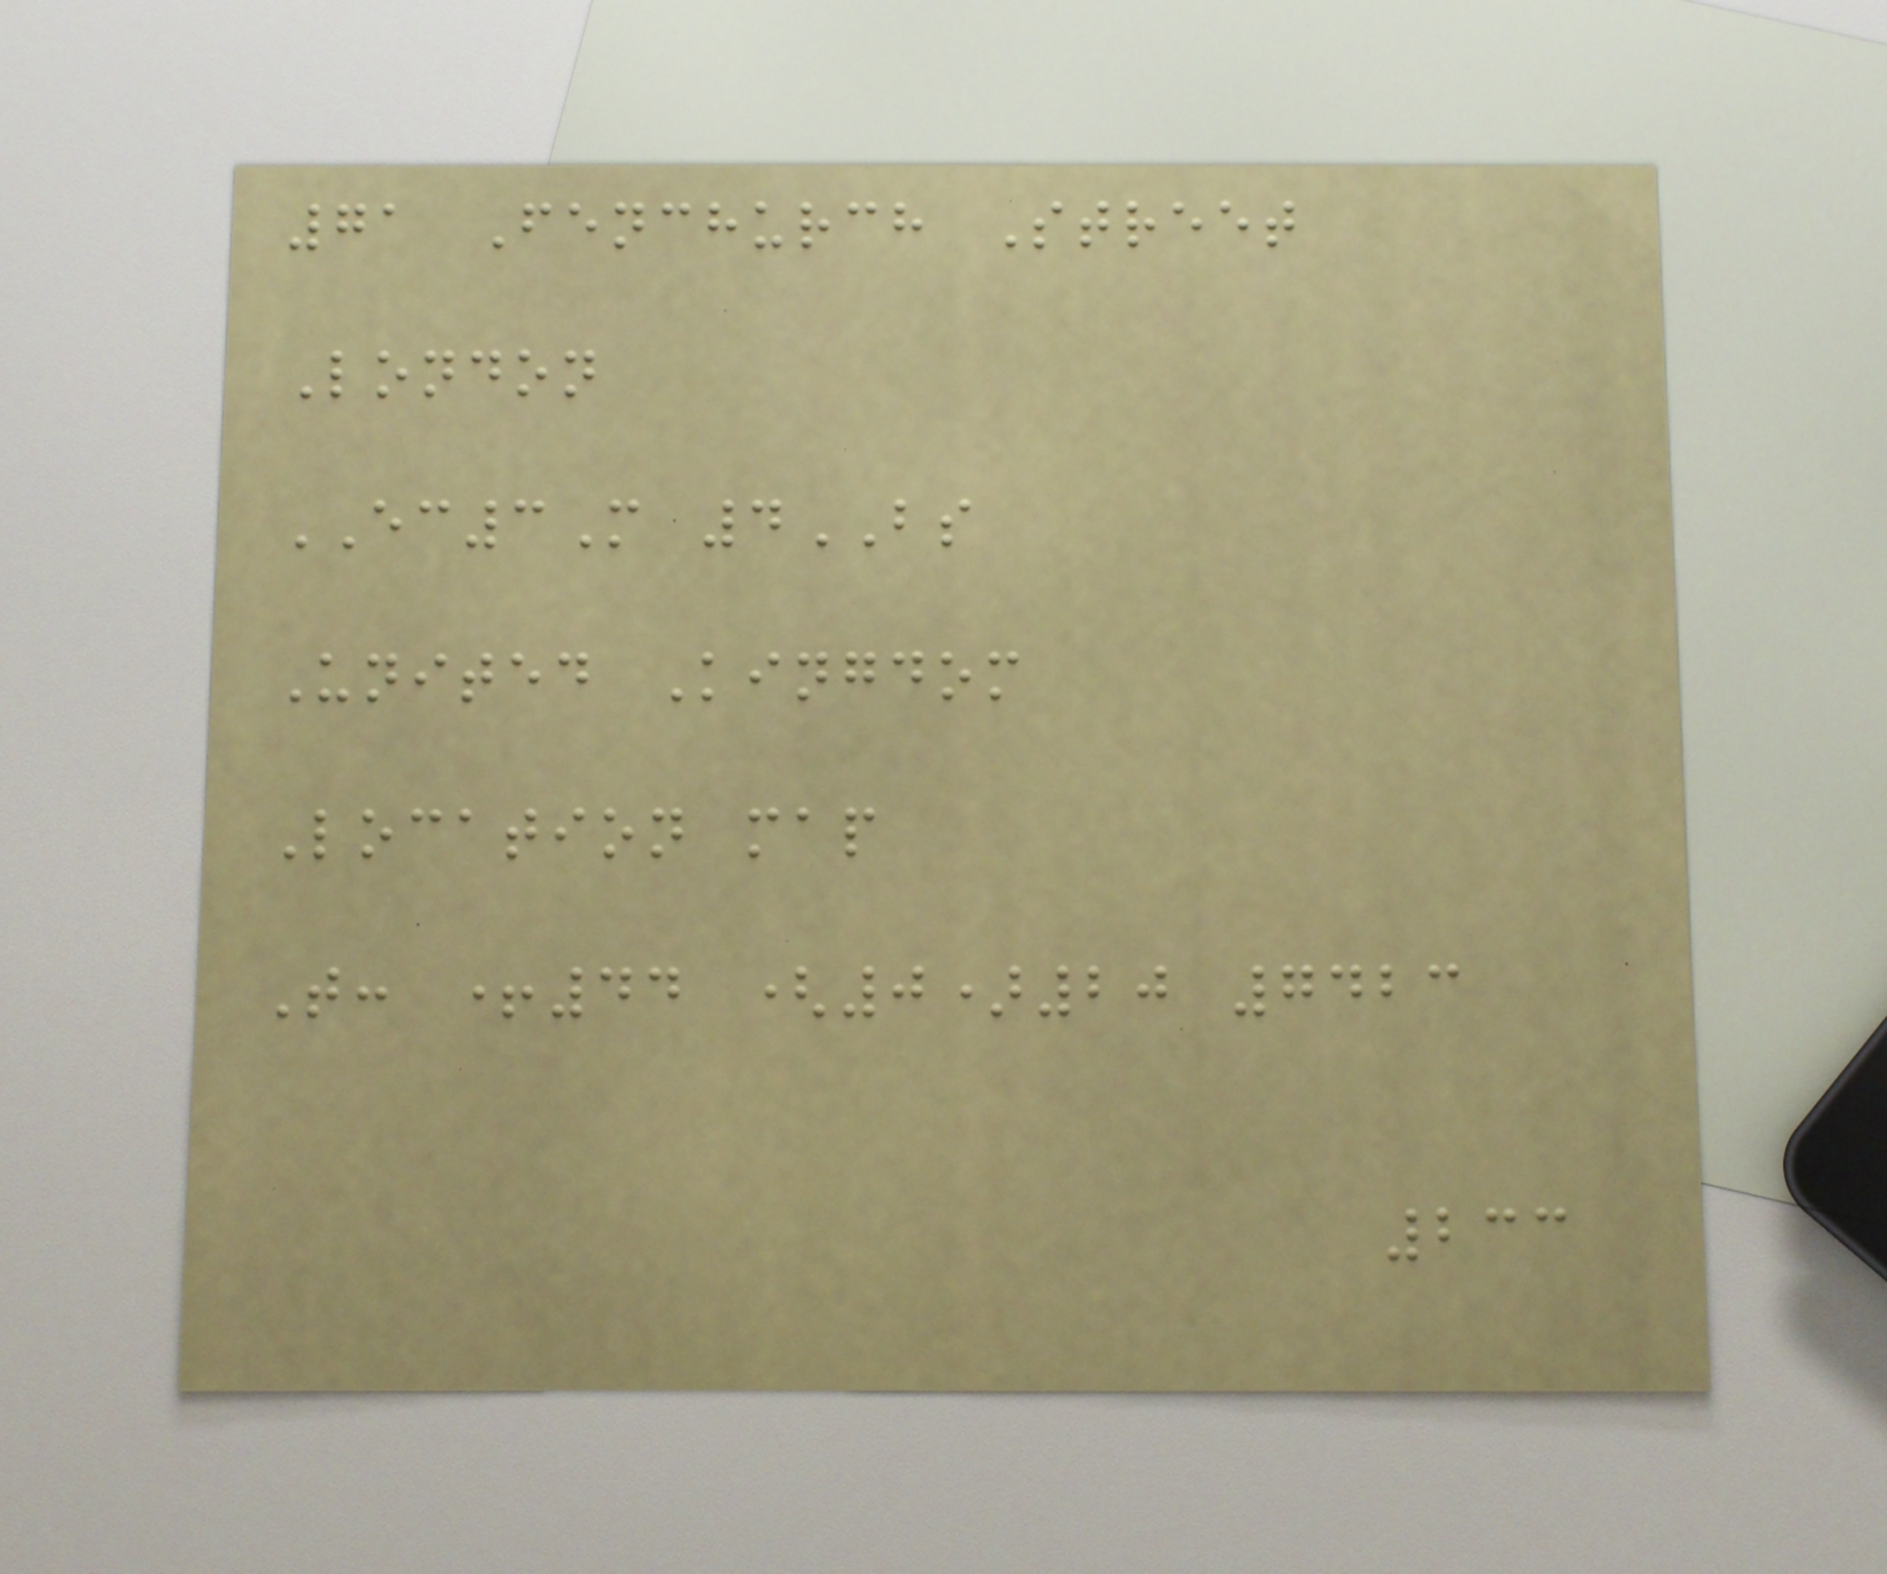71 Fenchurch Street
London
EC3M 4BS
United Kingdom
Location map
T: +44 (0)20 7423
233
